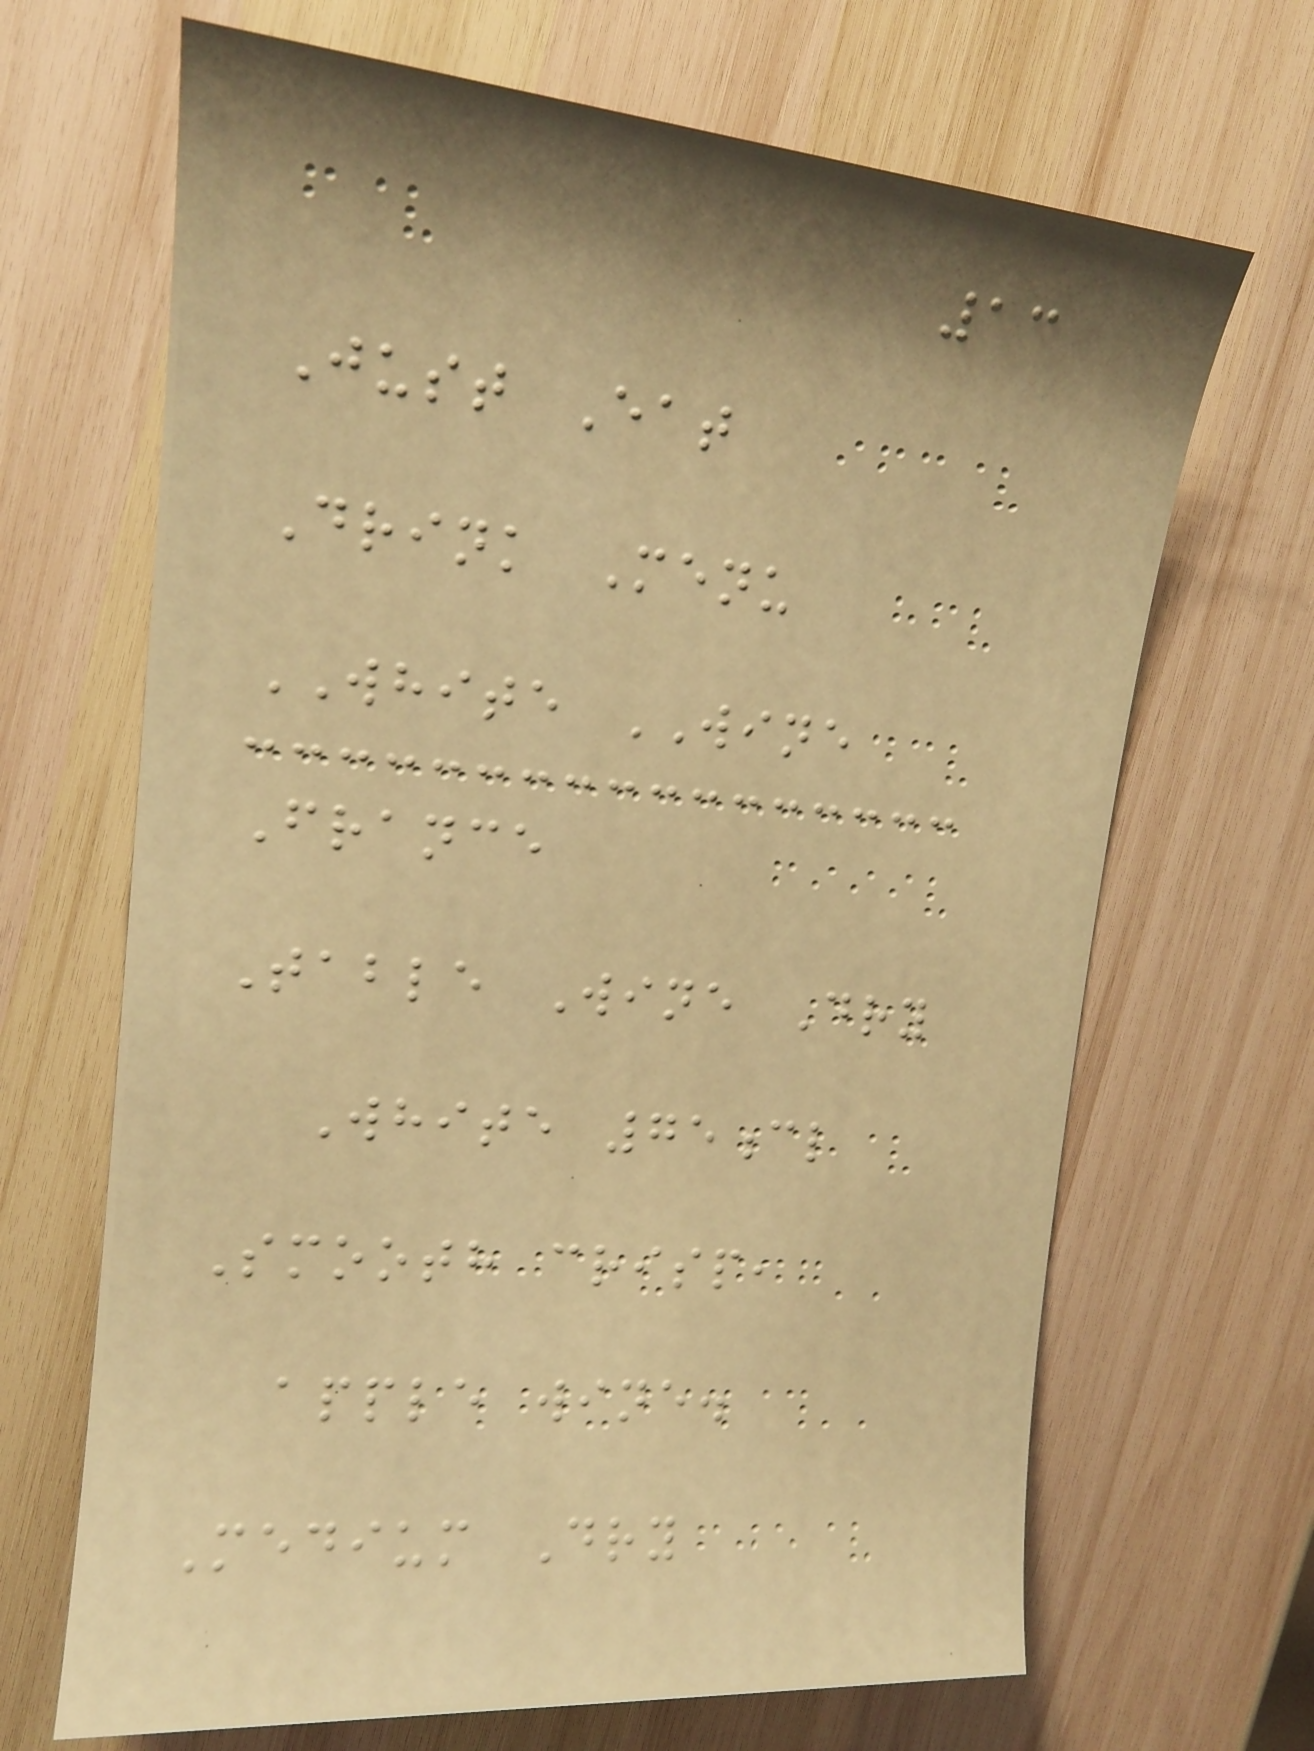13
Just Eat
Drink Menu
WHITE WINE
France
Table Wine Dry
White 75cl
Smooth crisp,
apple wine.
Medium Dry
